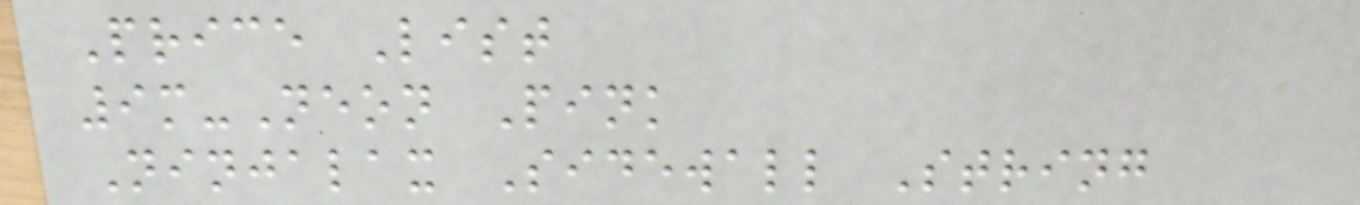Price List
9m-Neon Pink
Ninjalax Sidewall String
